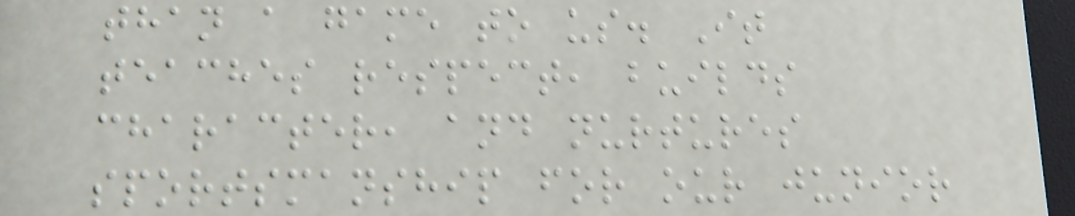than a game to us. It
teaches respect, builds
character, and nurtures
sportsmanship for our junior
